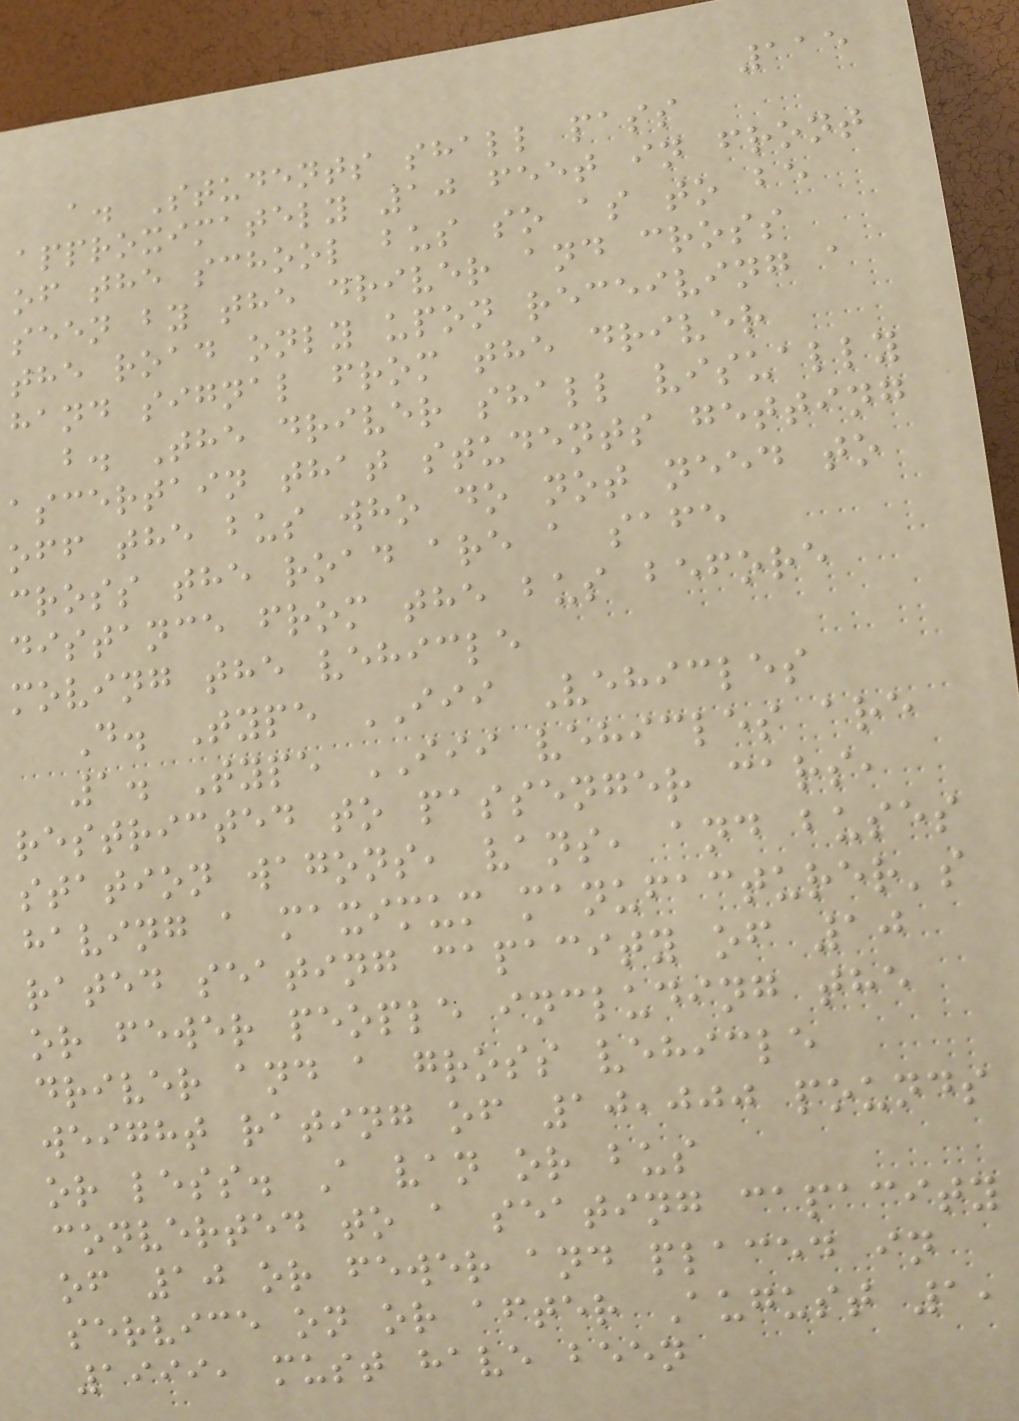115
a. Students shall pass
approximately 10 feet in front
of the school bus so as to be
seen by the driver and cross
the road only upon receiving a
hand signal from the driver
b. The driver shall visually
ascertain that students getting
off the bus who do not need to
cross the road are a safe
distance from the bus before
moving the vehicle
D. Type III Vehicles
1. Type III vehicles are
restricted to passenger cars,
station wagons, vans, and buses
having a maximum manufacturer's
rated seating capacity of 10
or fewer people including the
driver and a gross vehicle
weight rating of 10,000 pounds
or less. A van or bus
converted to a seating capacity
of 10 or fewer and placed in
service on or after August 1,
1999, must have been
